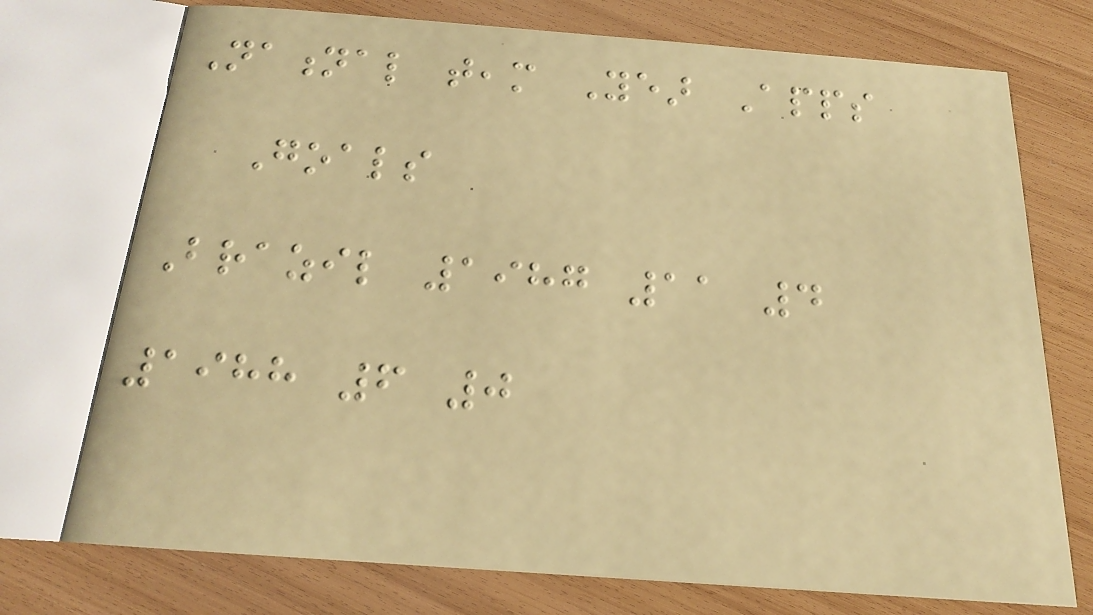National team Year Apps
Goals
Brazil 1987 11 4
1988 6 0
